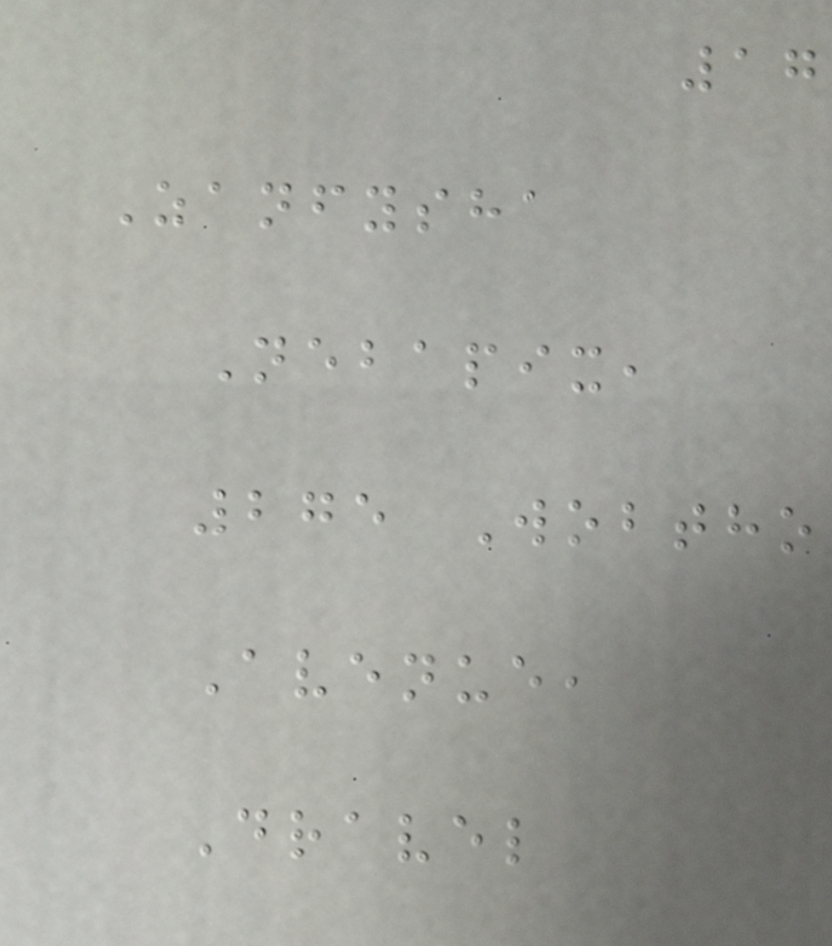17
Zanfysha
Nebapix,
275 Wobtho
Avenue,
Dravel
